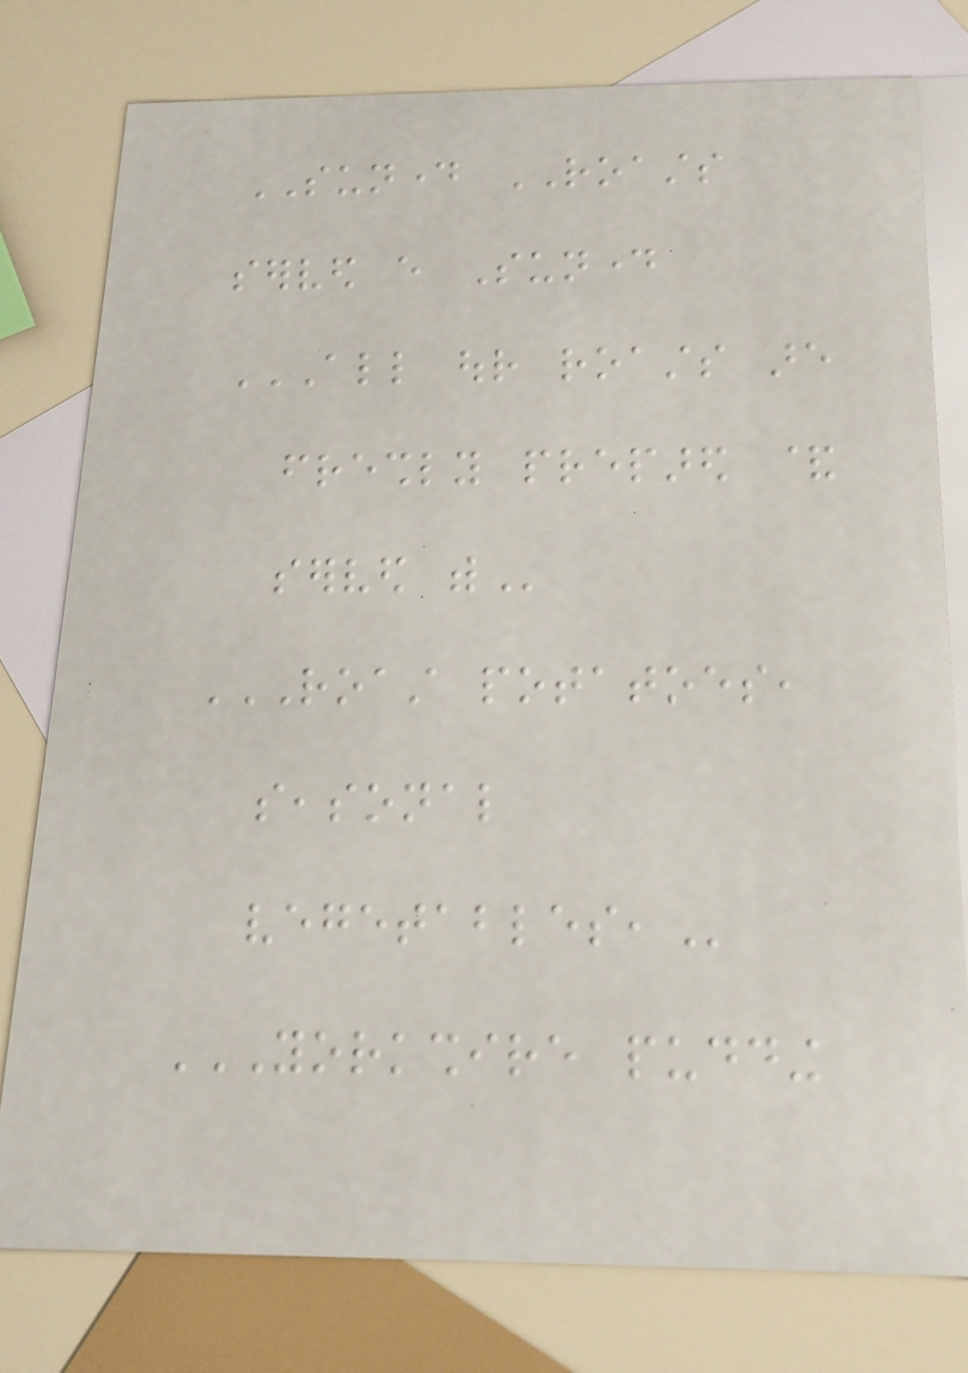SUNDAY ROASTS
served every Sunday
ALL OUR ROASTS ARE
FRESHLY PREPARED &
SERVED WITH
ROAST POTATOES,
SEASONAL
VEGETABLES,
YORKSHIRE PUDDING
